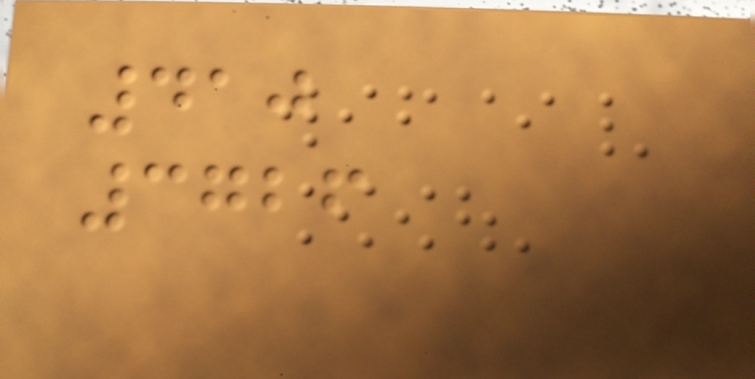410
3726
